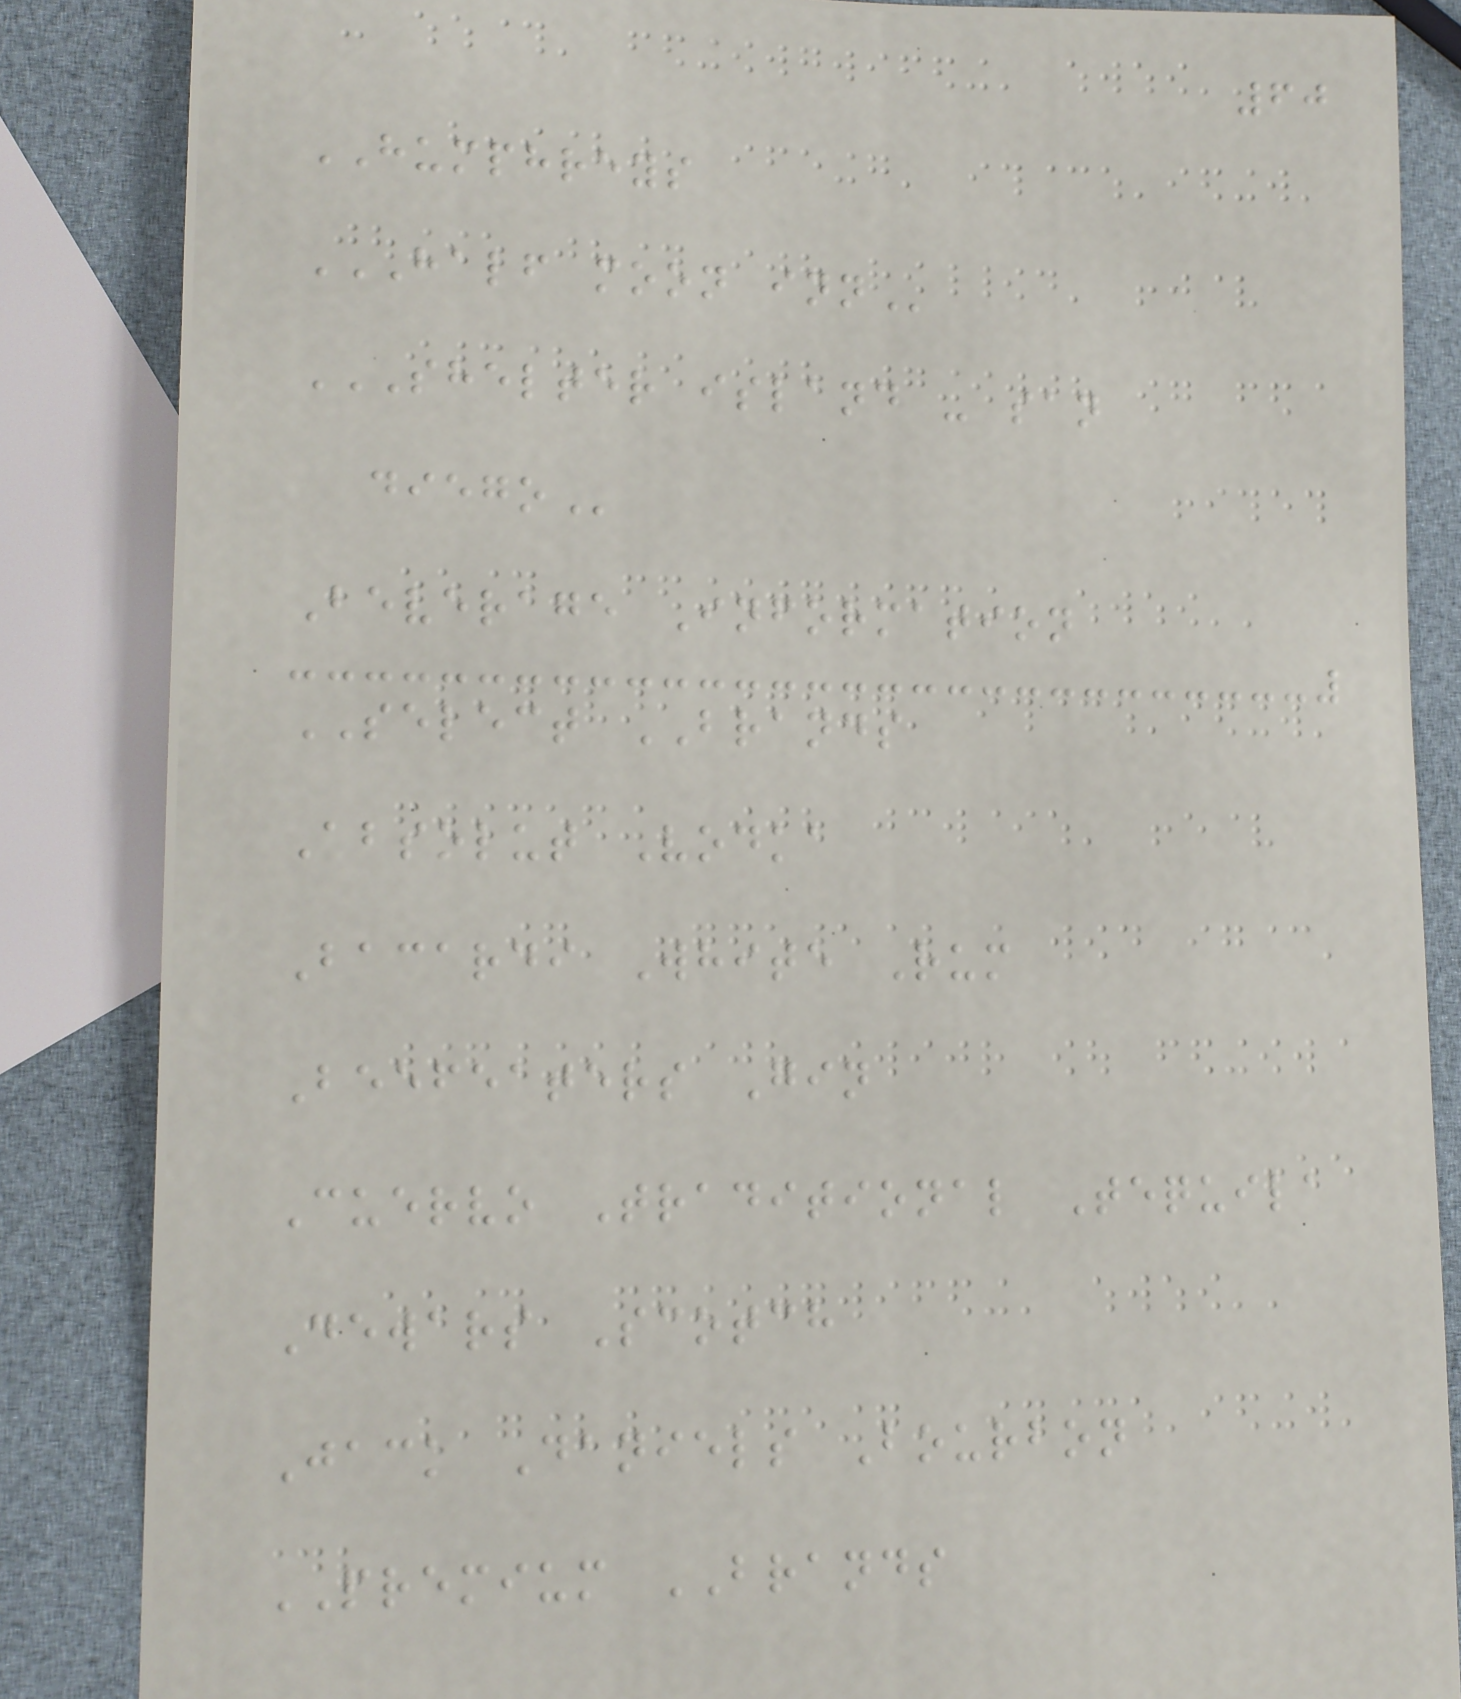60
HUMPHREYS
HALF MOON INN
SHELTER ISLAND - SAN
DIEGO
Beverage Information
SELECT BRANDS
Absolut Vodka
Bacardi White Rum
Beefeaters Gin
Cuervo Traditional Tequila
Dewars Scotch
Jack Daniels Bourbon
PREMIUM BRANDS
